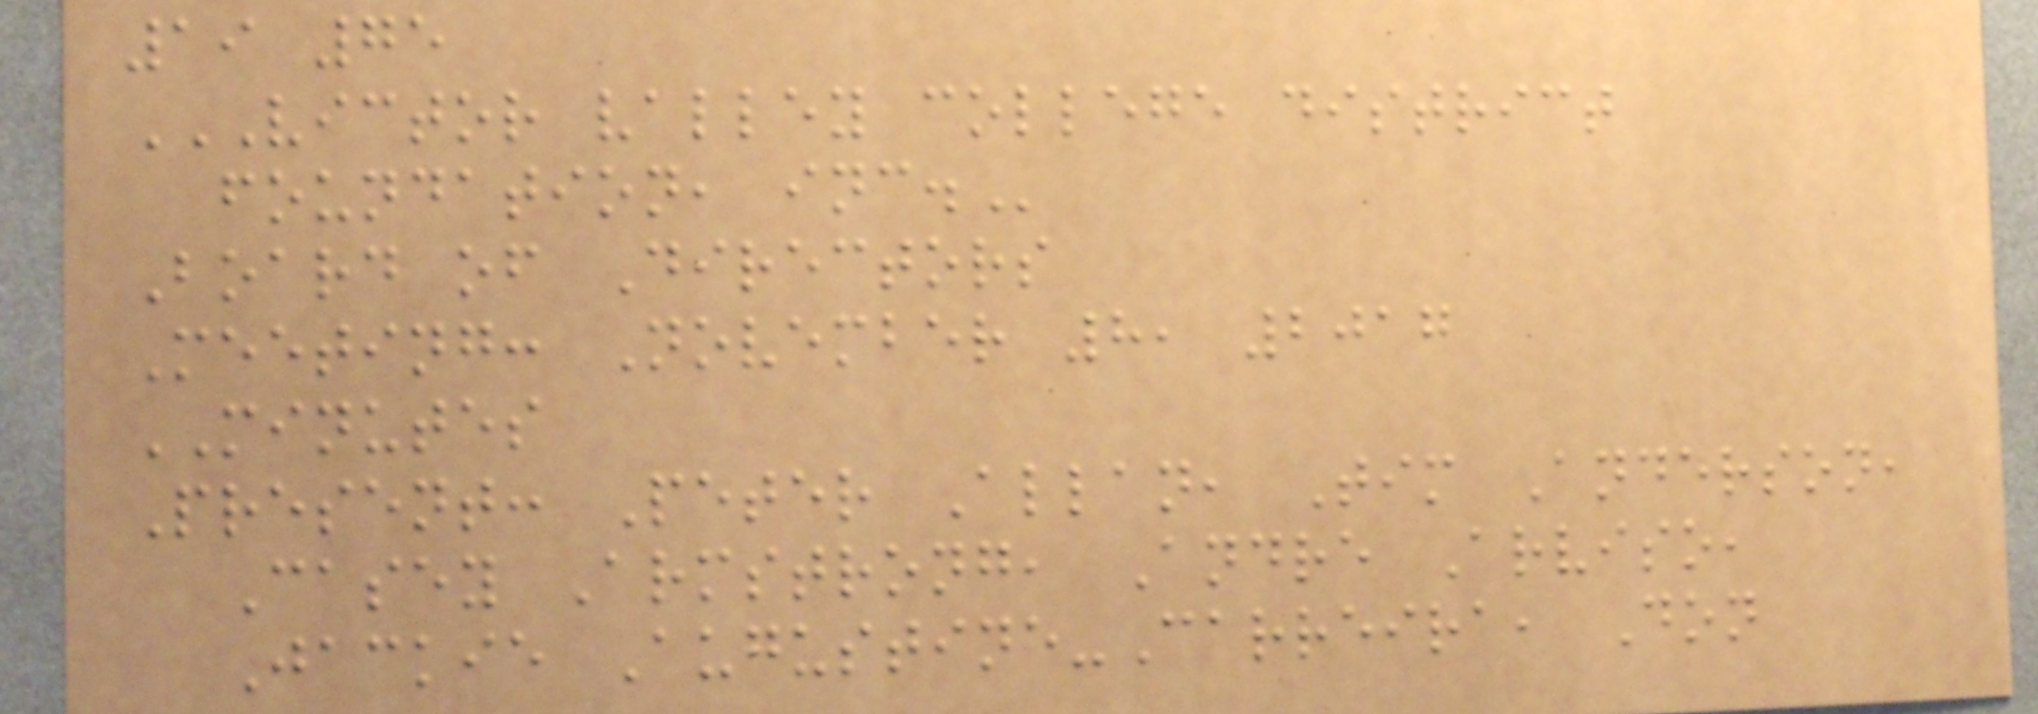19 75
VICTOR VALLEY COLLEGE DISTRICT
FOUNDATION, INC.
Board of Directors
Meeting: November 8, 2017
MINUTES
Present: Peter Allan, Tim Anderson,
Casey Armstrong, Andre Arviso,
Jackie Augustine-Carreira, Don
